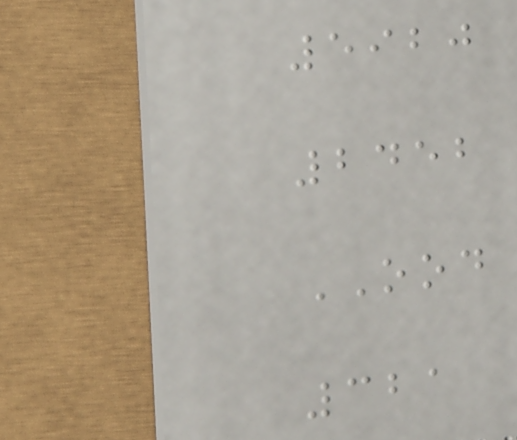5920
2452
OOD
321
